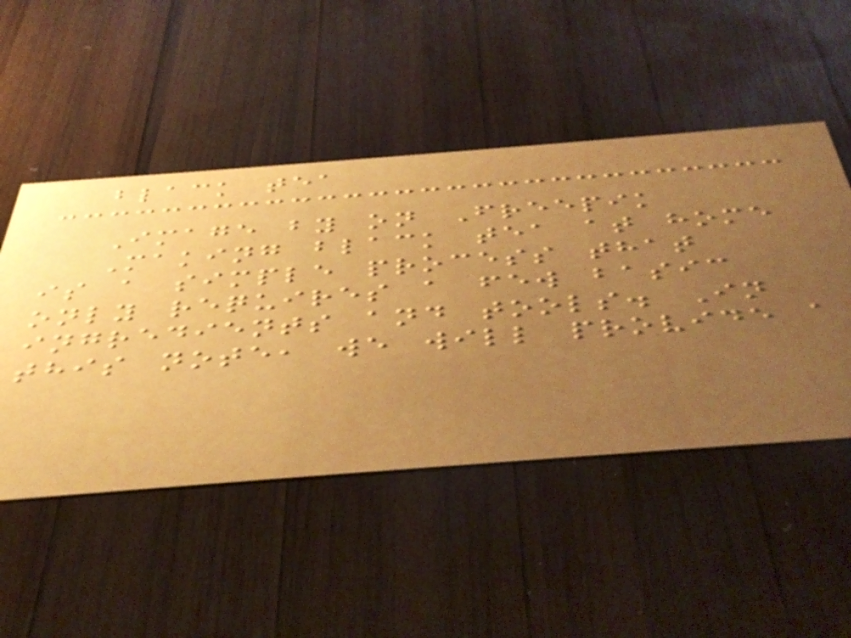black tea
Image by on Freepik
Making black tea at home
is a simple process that
only requires a few basic
ingredients and tools. In
this note, we will provide a
